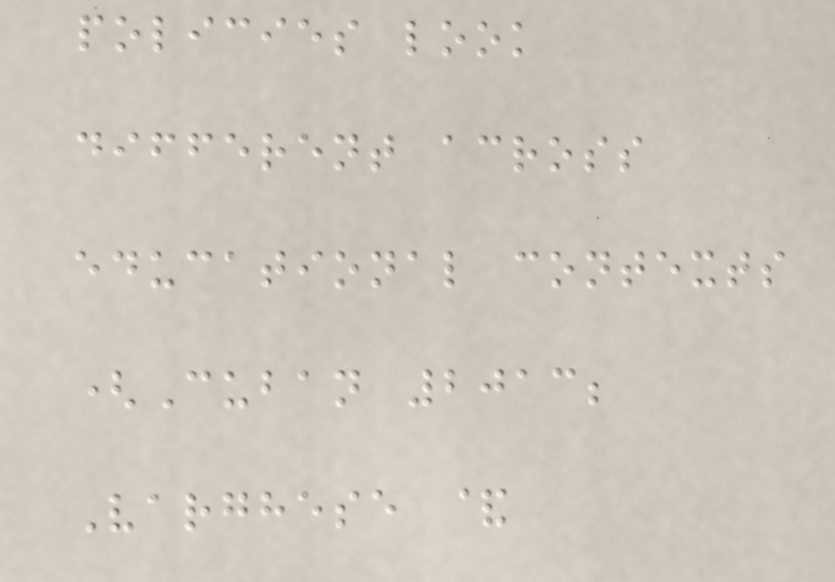policies look
different across
educational contexts
(Cuban 2013;
Varghese &
